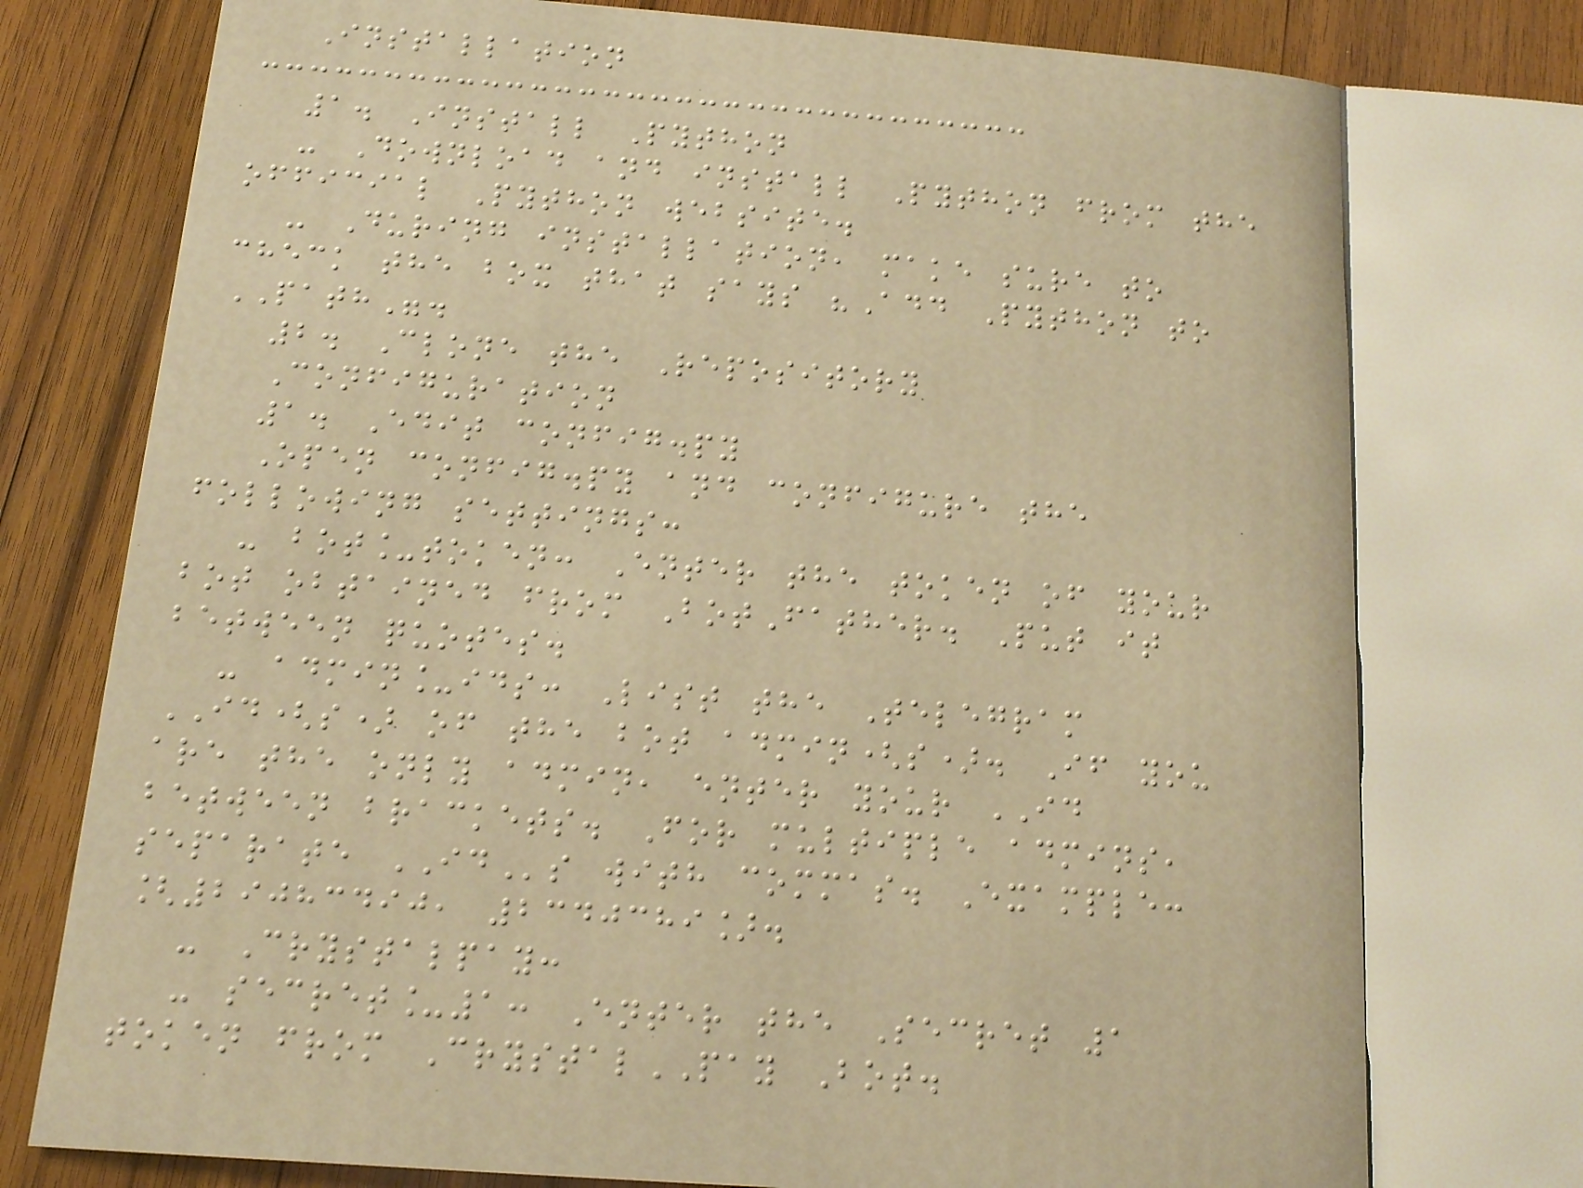Installation
1. Install Python
- Download and install Python from the
official Python website.
- During installation, make sure to
check the box that says "Add Python to
PATH".
2. Clone the Repository
Configuration
1. Edit config.py
Open config.py and configure the
following settings:
- bot_token: Enter the token of your
bot obtained from BotFather. Put it
between quotes.
- admin_ids: List the Telegram
ID(s) of the bot admin(s). If you
are the only admin, enter your ID
between brackets. For multiple admins,
separate IDs with commas. Example:
[29083490, 2340389].
- Crystalpay:
- secret_1: Enter the Secret 1
token from CrystalPAY Bot.
